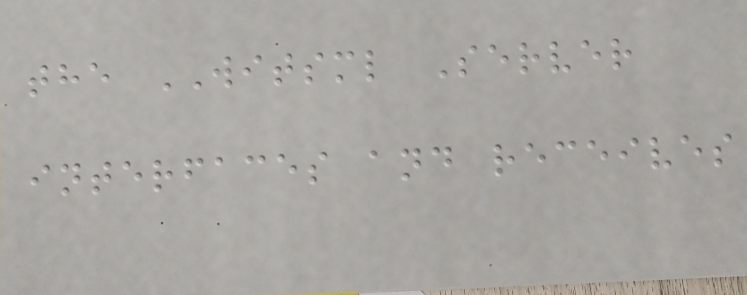the WITSML Server
interfaces and receives
